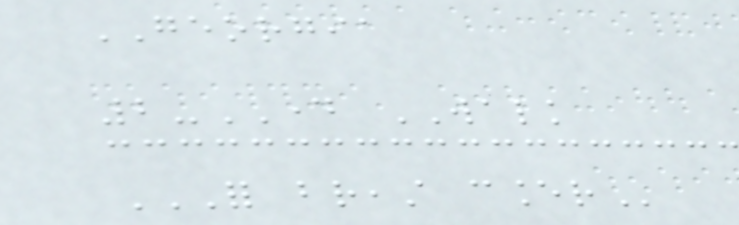GEORGIA
2-DAY WALK
FOR BREAST CANCER
